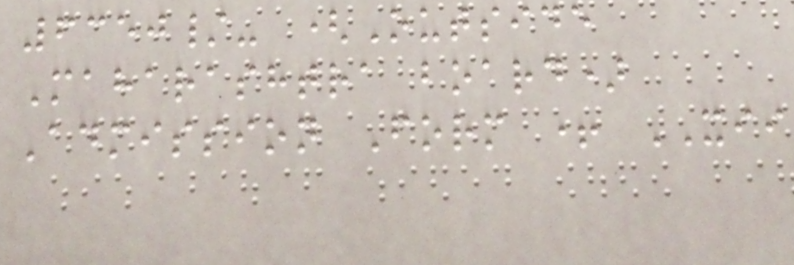6350/- (Outside
Maharashtra board)
Admission Form + XII
